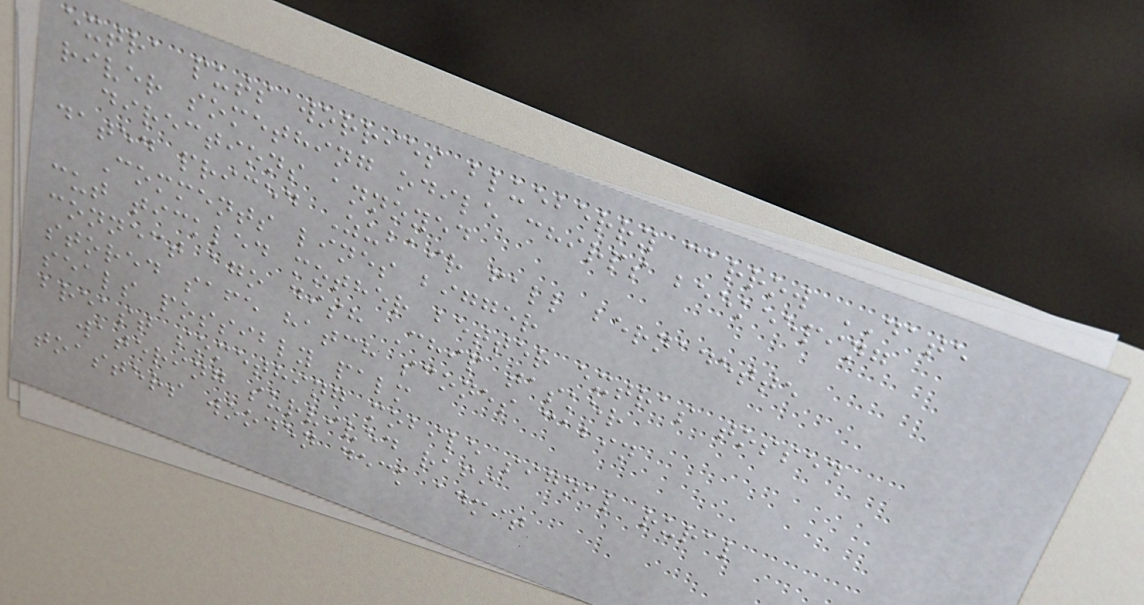extra puts worries blueberry carrow DATE
river something odile chirps beekeeping
directions annoyed
dated priced Zubair fall bernadette
Comments lines bigger
cut tickled mother better extras tossed
connect ago dish Chip tasker
stored safe hatch scones cabin
seals possibly palm
breast something mobile signal rural
watering survived rafi
toasters wooden deck admit
